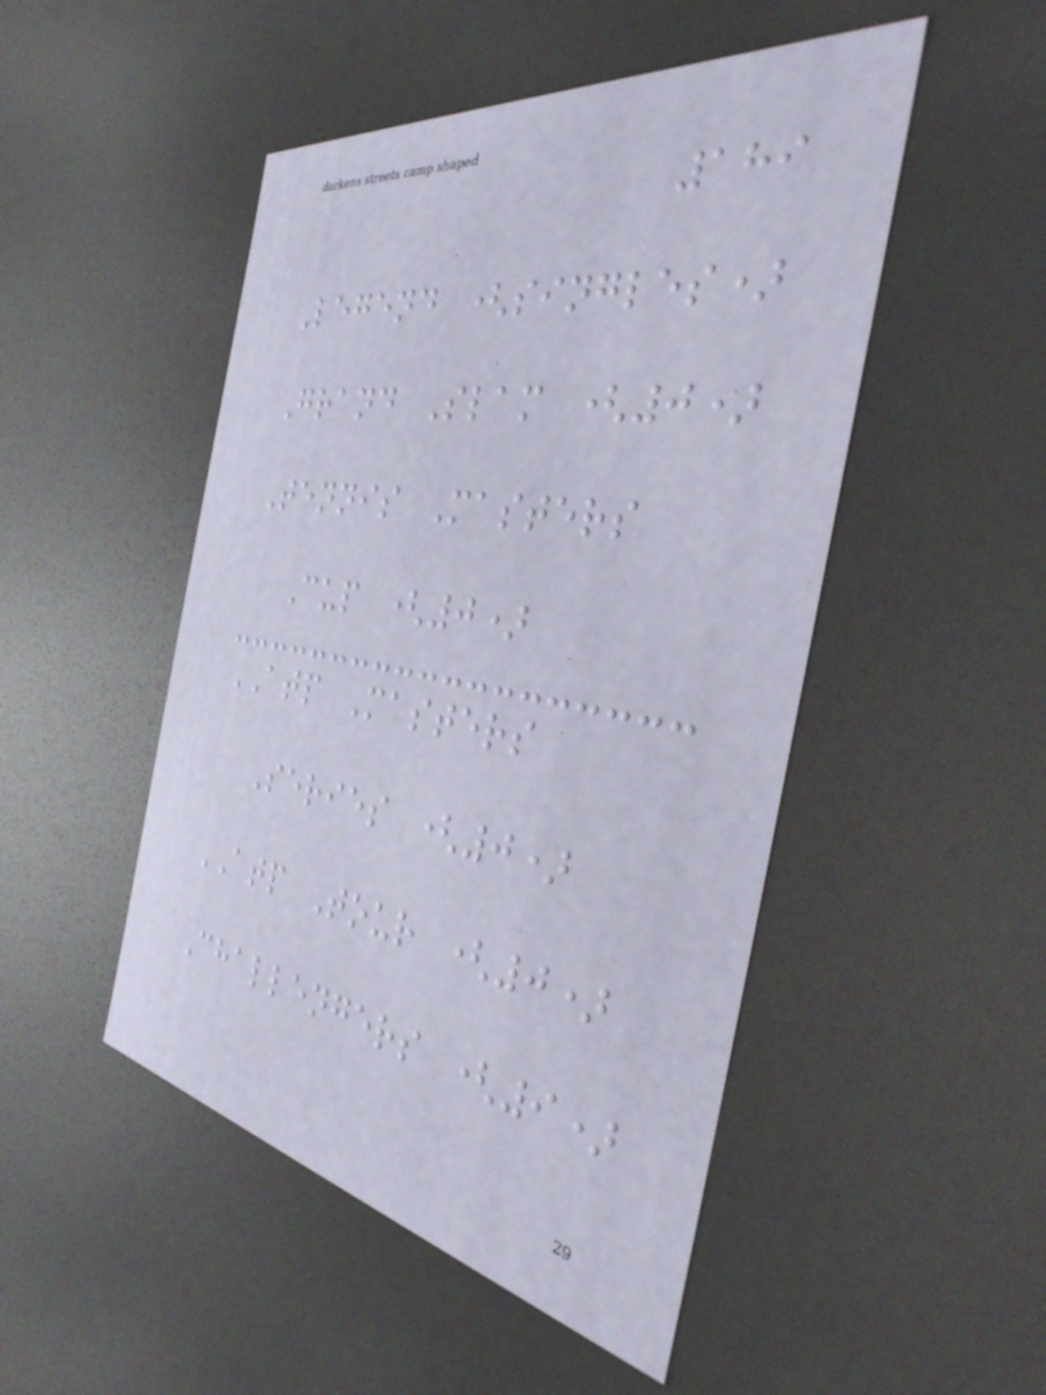189
Legend (singles)
Grand Slam (0)
Tennis Masters
Cup (0)
ATP Masters
Series (0)
ATP Tour (0)
Challengers (9)
